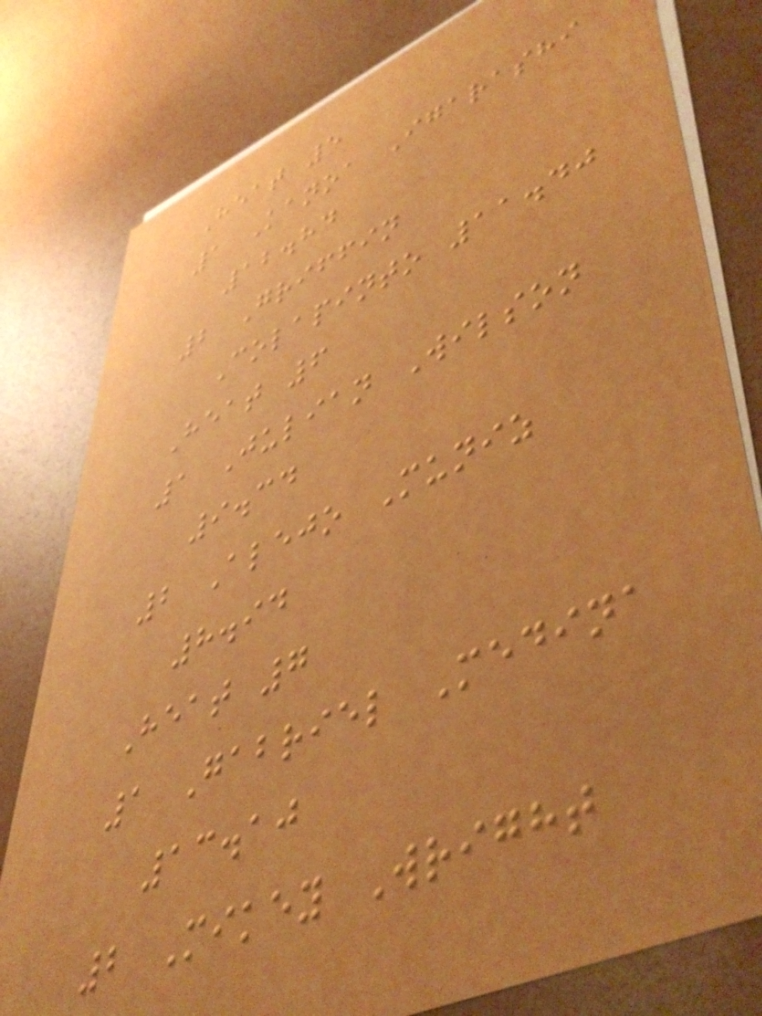Heat 5
1 Kanoa Igarashi
12.84
2 Griffin
Colapinto 11.40
Heat 6
1 Julian Wilson
9.34
2 Alejo Muniz
8.94
Heat 7
1 Gabriel Medina
13.10
2 Mikey Wright
